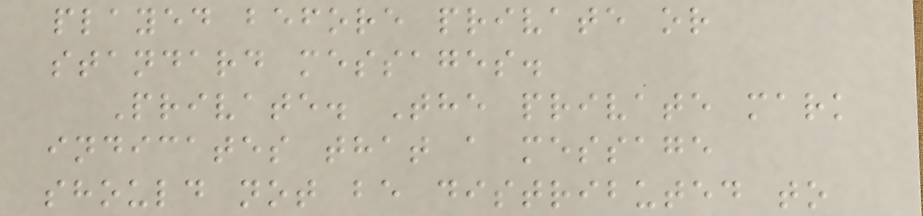played before private or
standard messages.
Private. The private mark
indicates that a message
should not be distributed to
